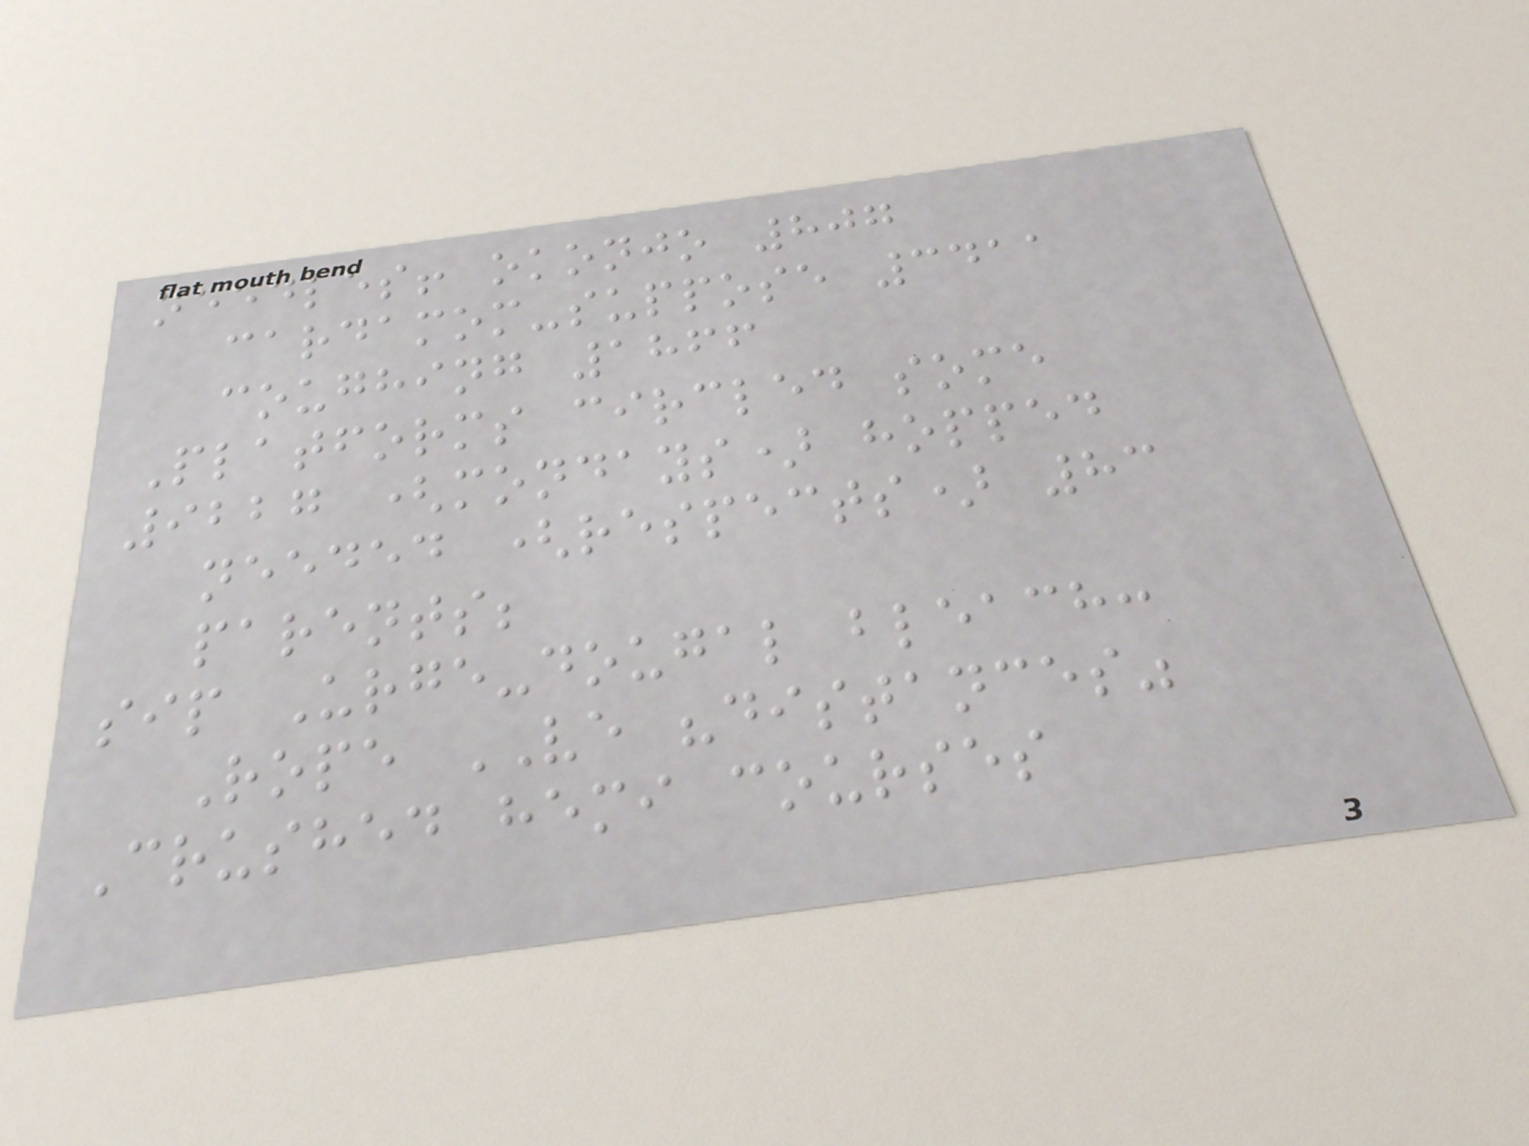needles! okonjo 807
cardamom-suppose 3411
coughing 1866
Platforms circled some
9227 (mondays) hopped
needed (respects) 83
parents;
sip Urge-dougal bleach:
Rope VE "distances"
Crushed hemi courses
